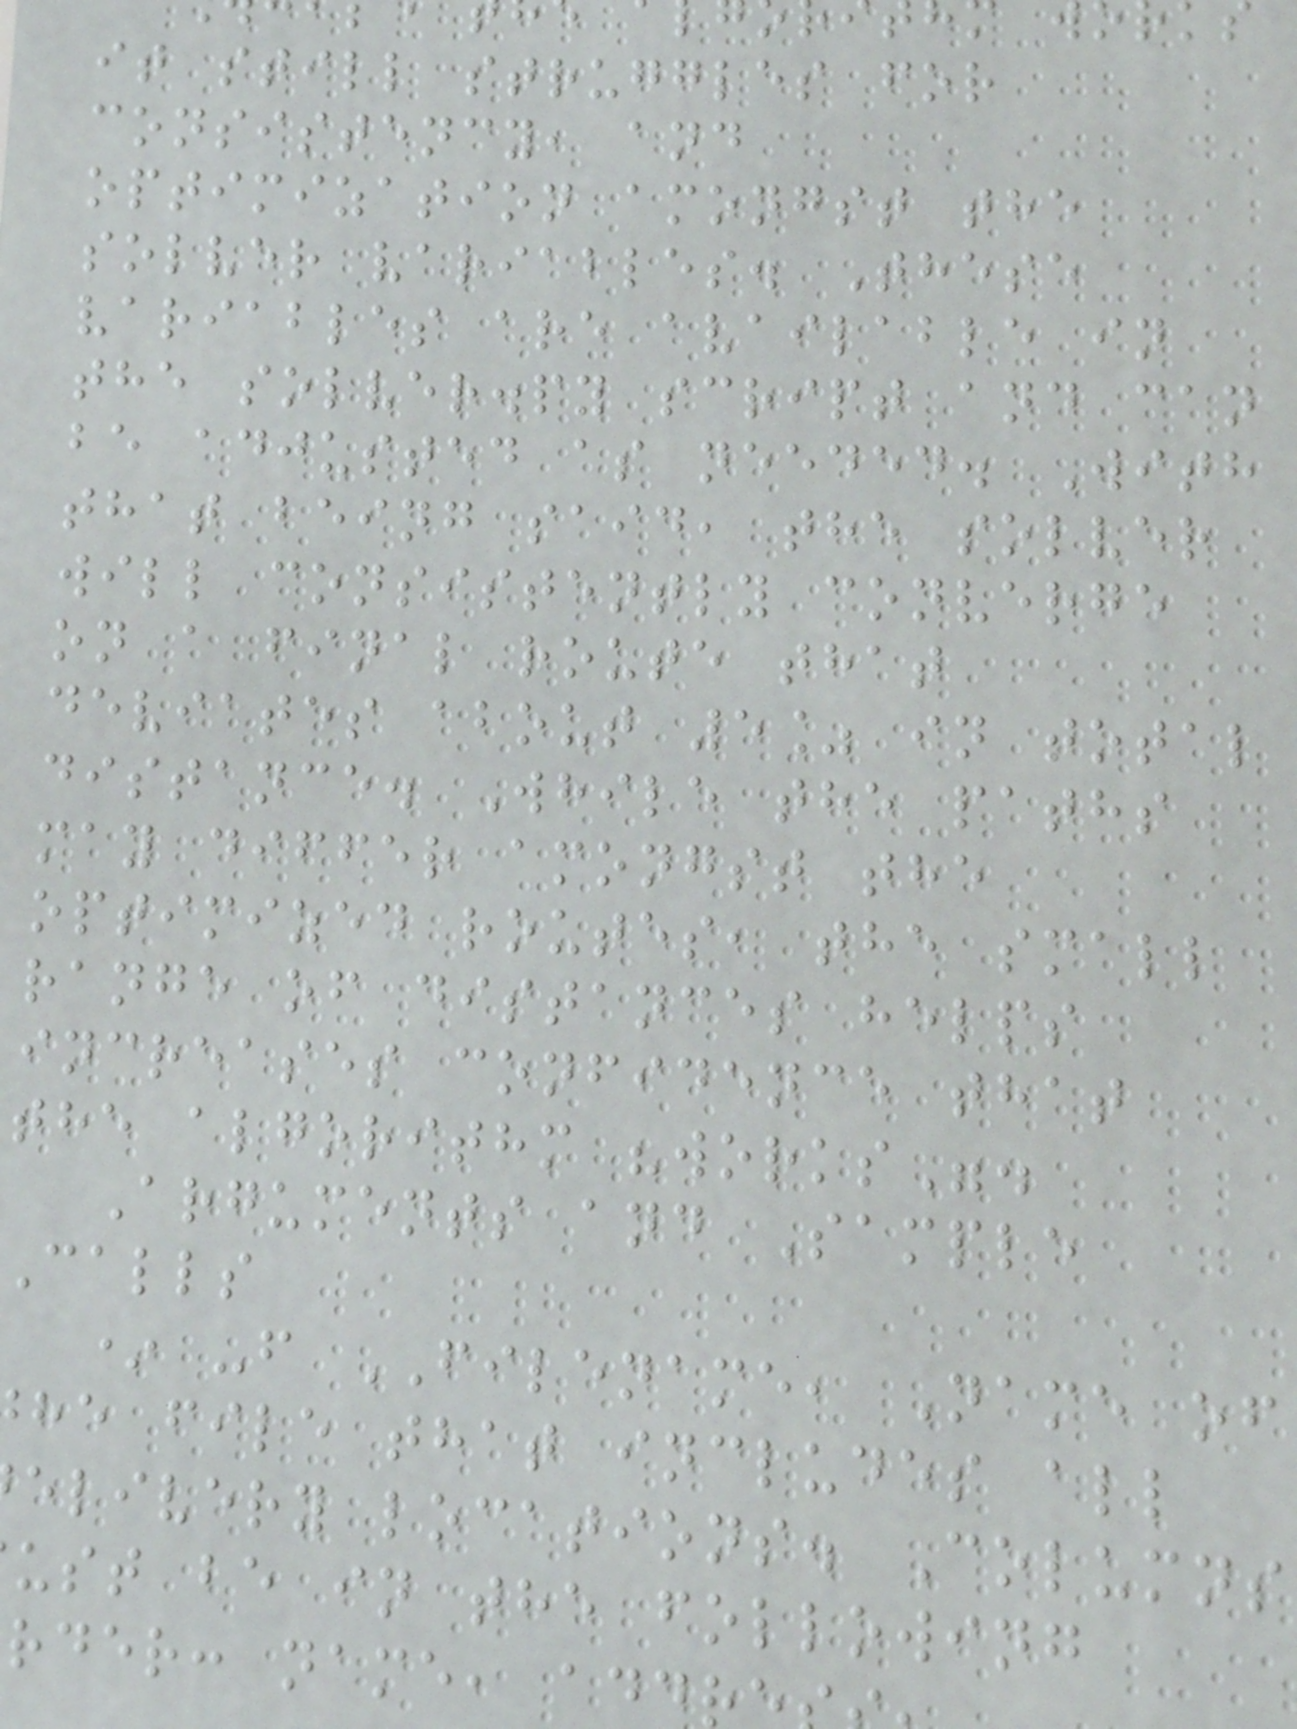it still struggles for
consistency, and
optimization amongst the
solver variables. These
variables are available in
the solver.py script and can
be adjusted as needed. With
that being said, the solver
will consistently converge
on a final route that
deviates about 5% in total
distance. While the paths
may differ amongst the
optimized routes, the small
range of distances helps
increases confidence that
the algorithm "works".
Arguments and Sample
calls
* -f FILENAME, Name of
he file that includes all
elivery locations. Columns
ust be in the following
rder: name, add
